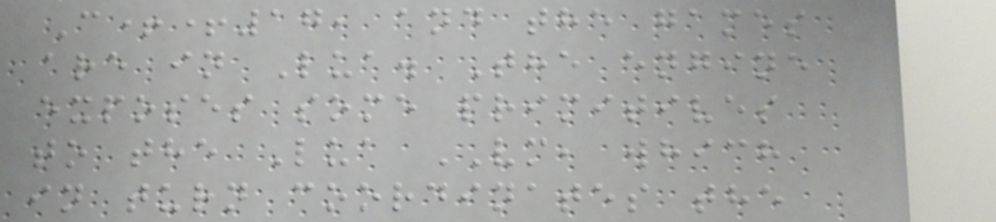C++17, and the games
are in Lua. The engine
exposes some primitives
to the Lua VM, which
in turn coordinates the
